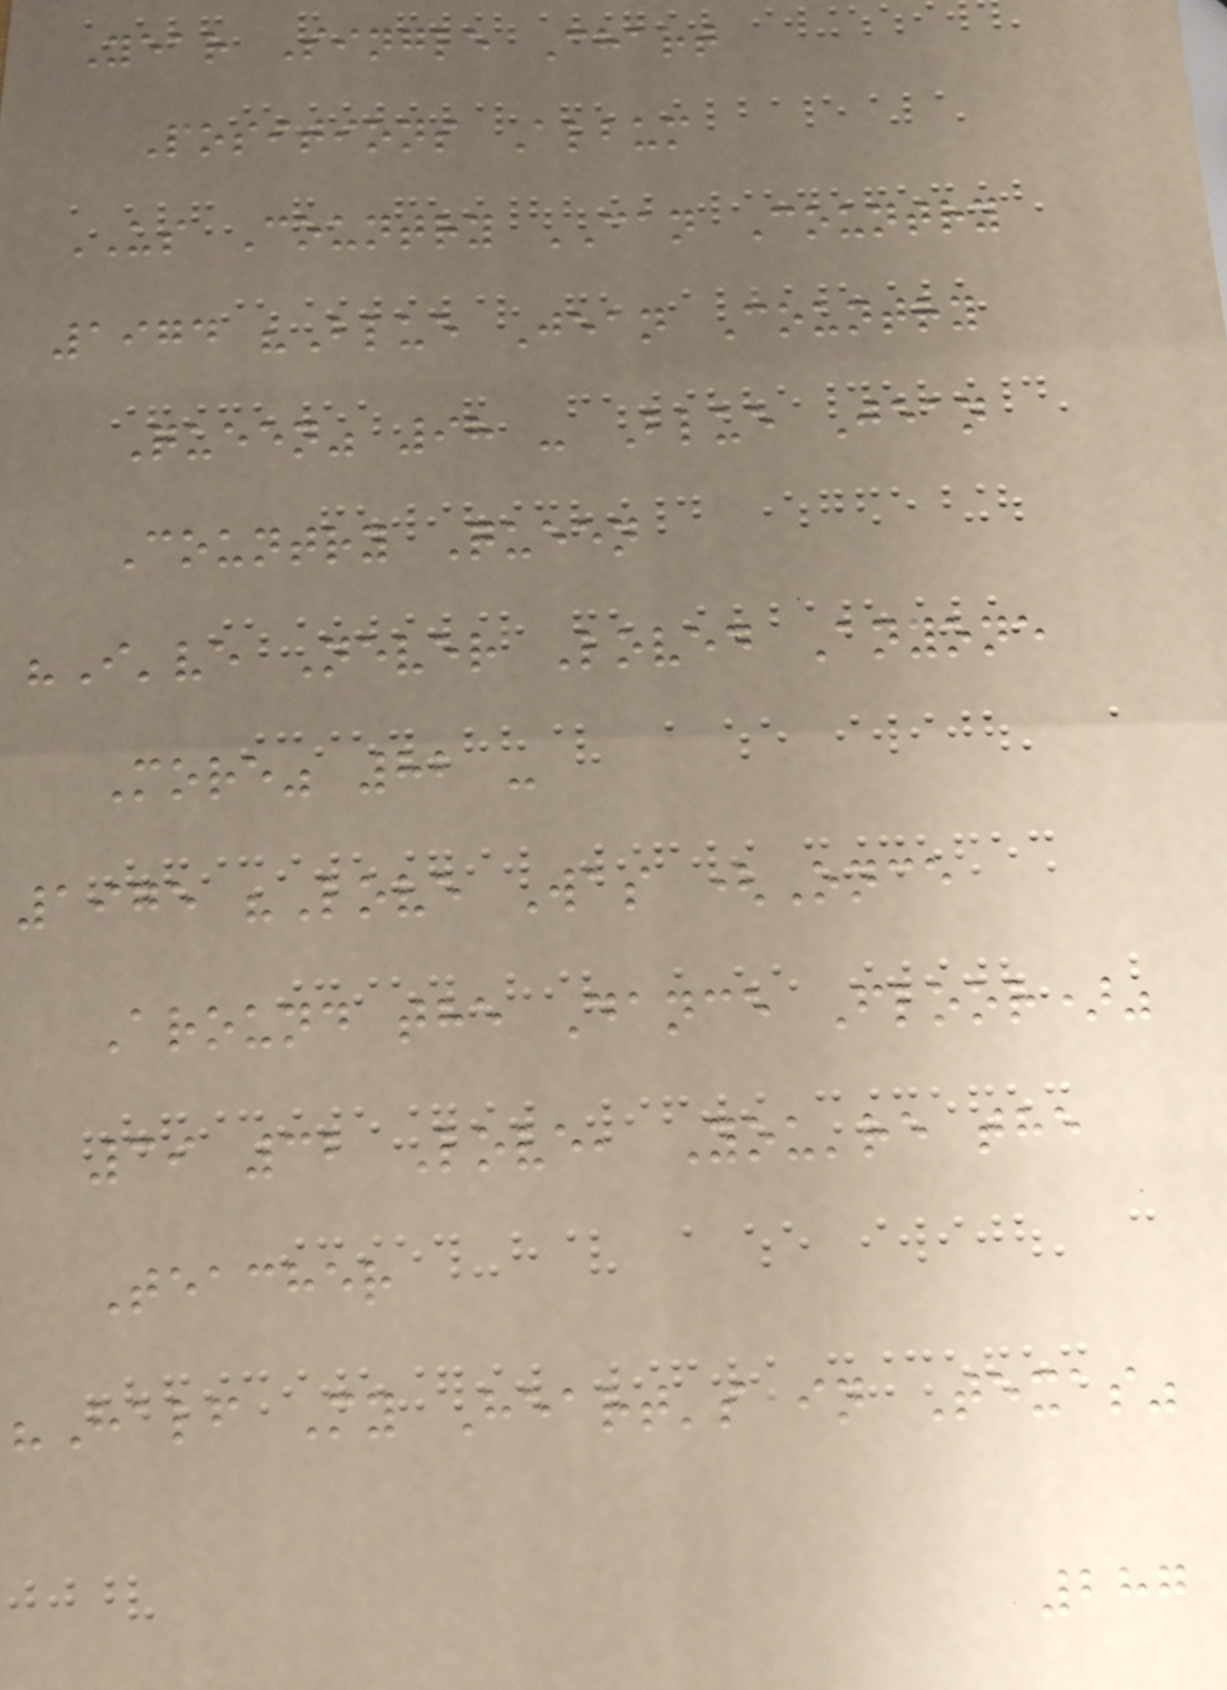Year Single Chart
Positions Album
US Country CAN Country
1974 "Blue Jean Country
Queen" 98 - Blue Jean
Country Queen
"I've Never Loved Anyone
More" 82 -
1975 "Love Was (Once
Around the Dance Floor)"
39 32 Love, You're the
Teacher
"Half My Heart's in Texas"
287
